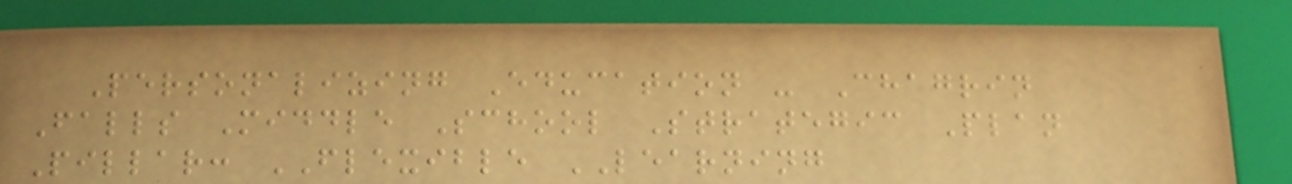Personalizing Education - Chagrin
Falls Middle School Strategic Plan
Pillar: FLEXIBLE LEARNING
